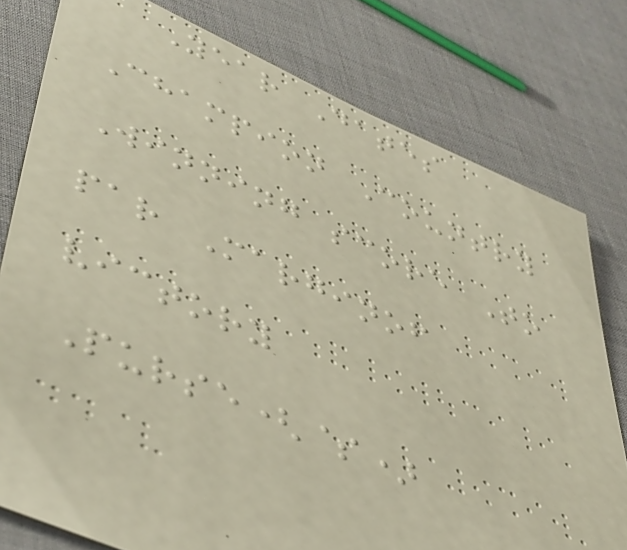Year Dates
Champion Country
Winning score To
par Marginof
victory
Purse($)
